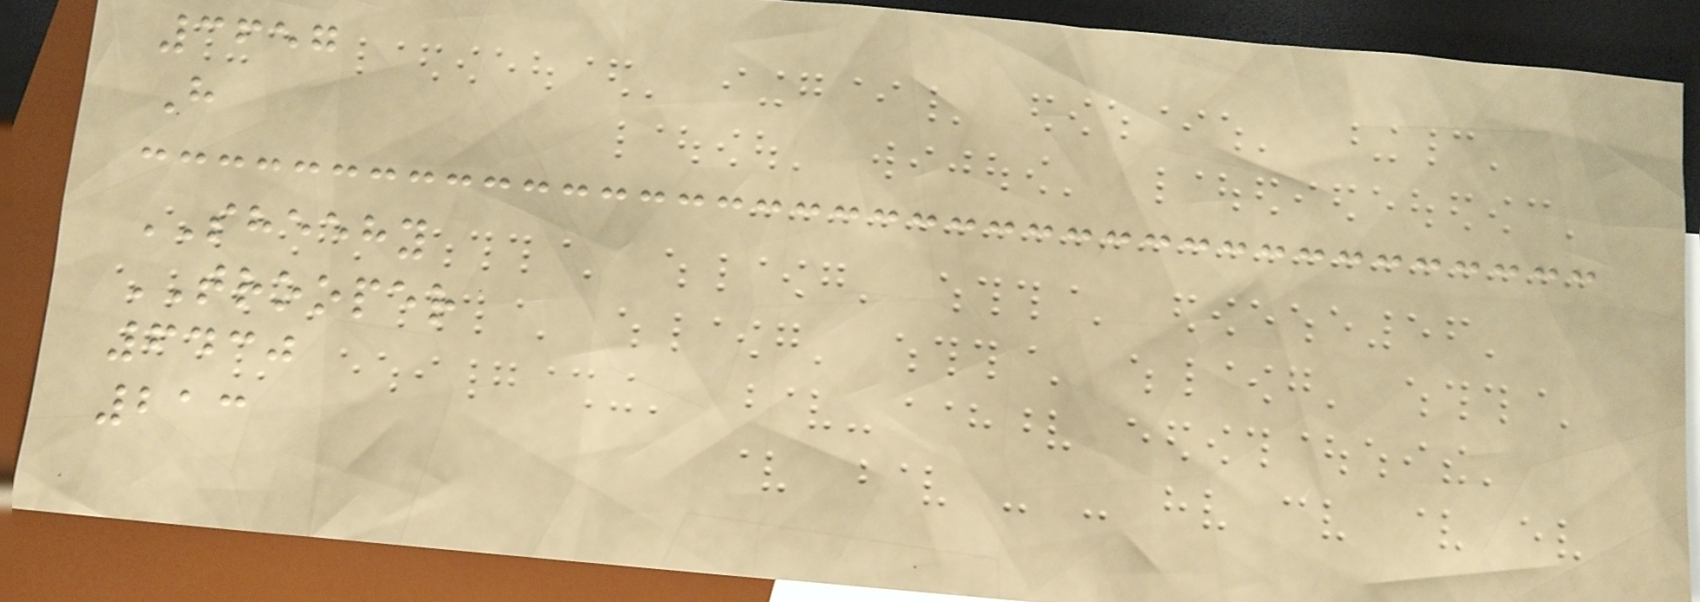3657
H
SHEEHY
TROOPER
6430
213
